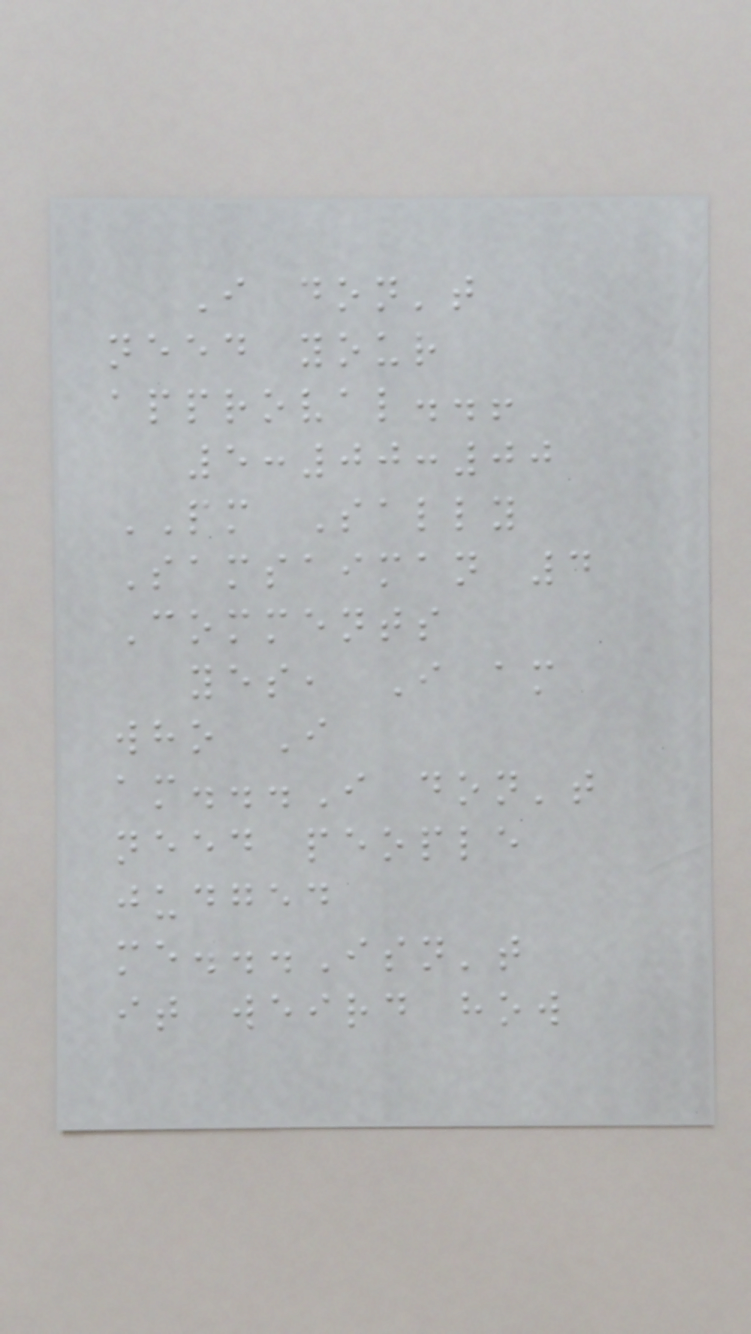I don't
need your
approval..!
5:00:00
PM Sally
Samsaiman 4
Comments
yes, I am
who I
am...I don't
need people
judged
me...Isn't
it weird how
